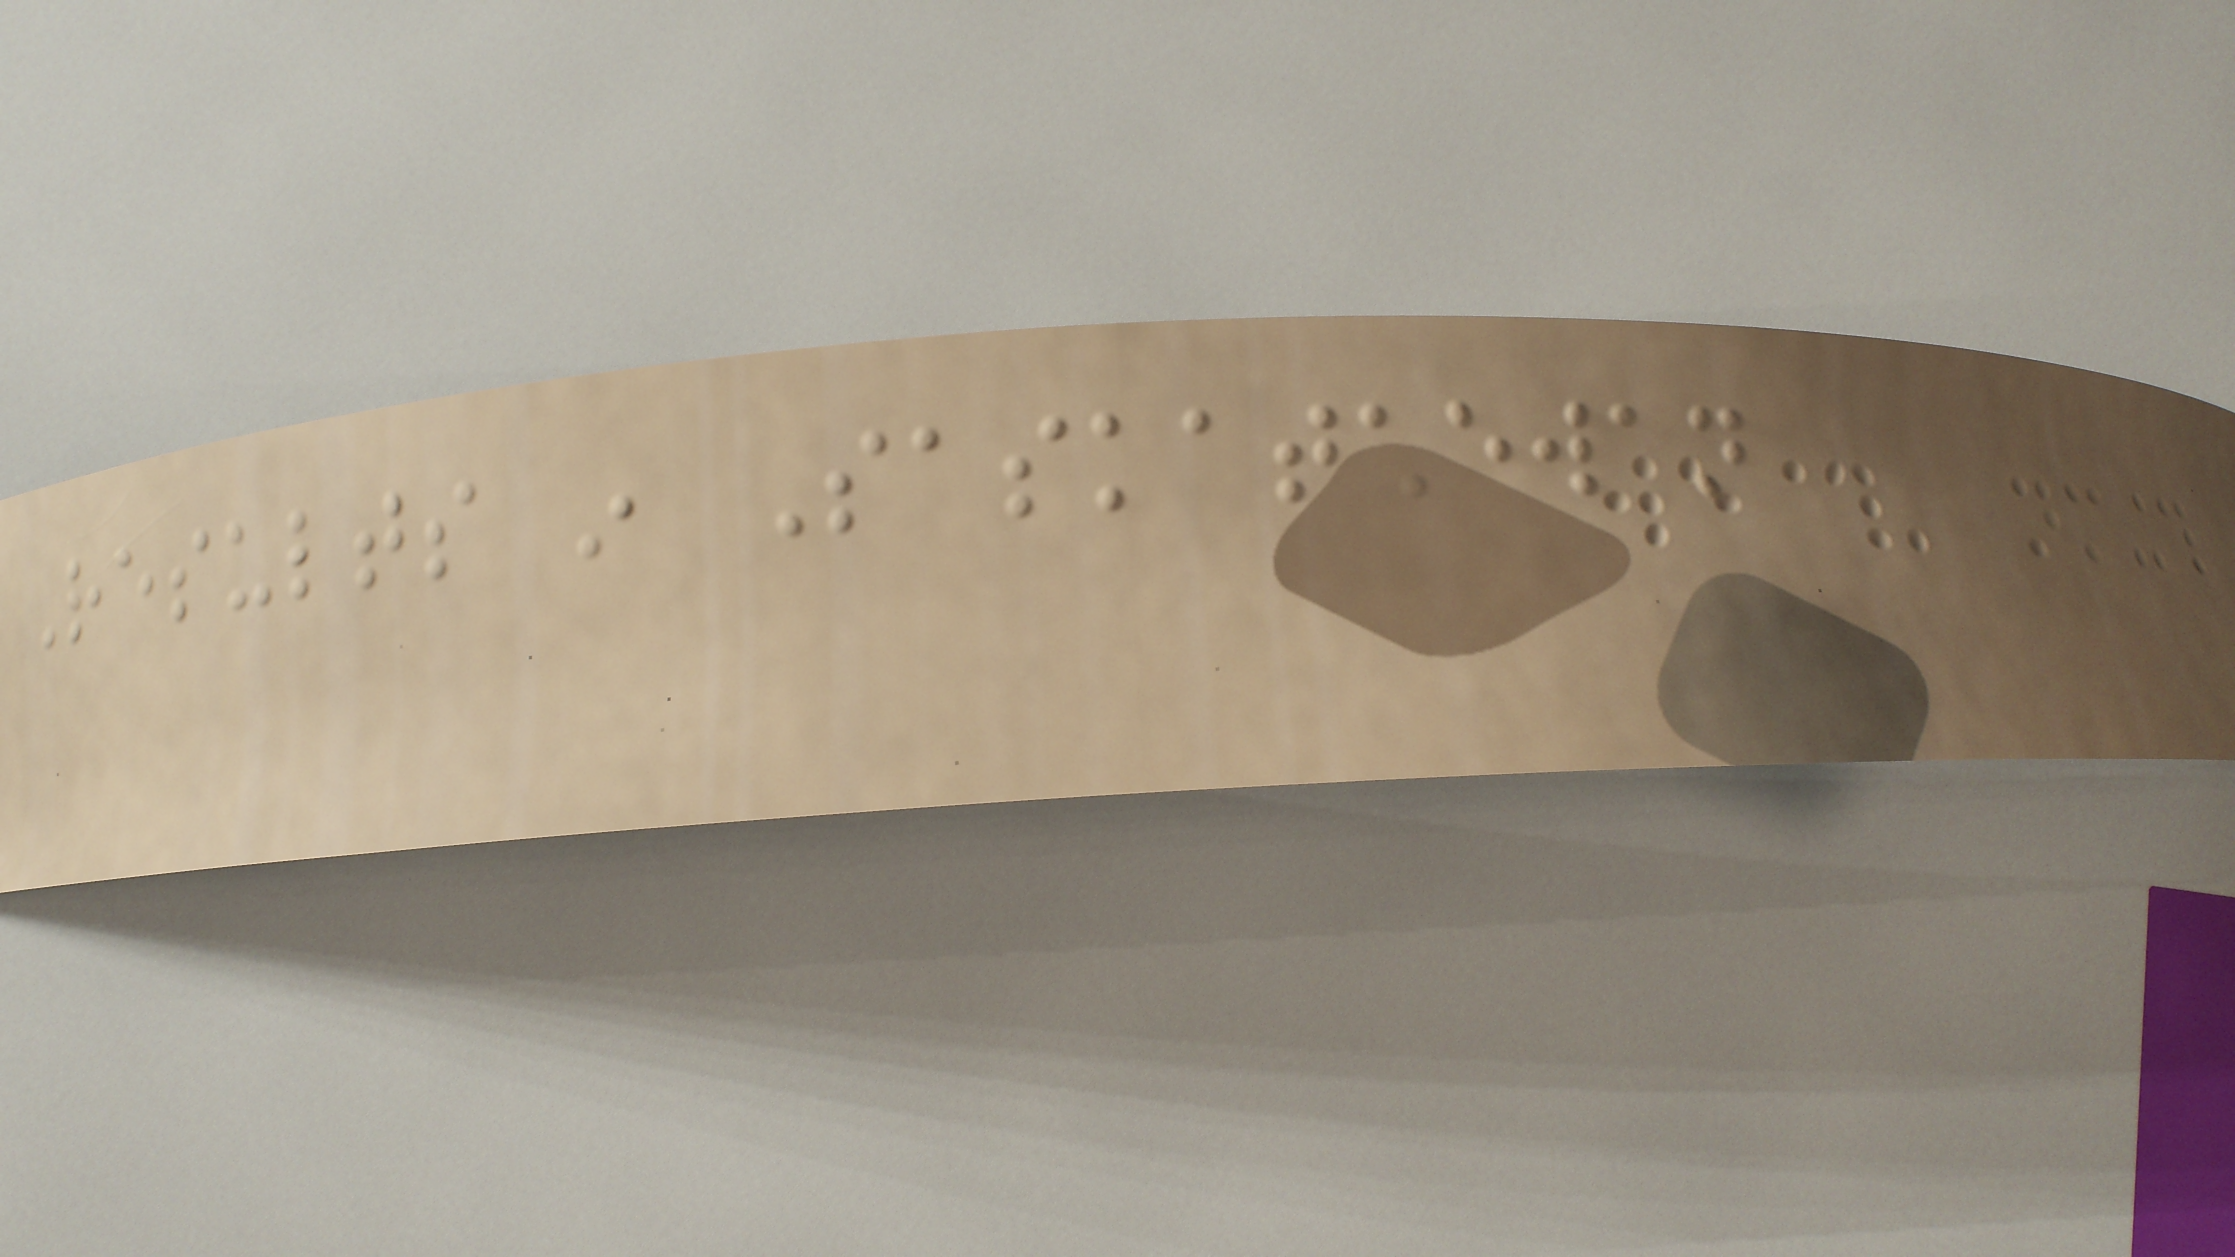Results in Saskatchewan
